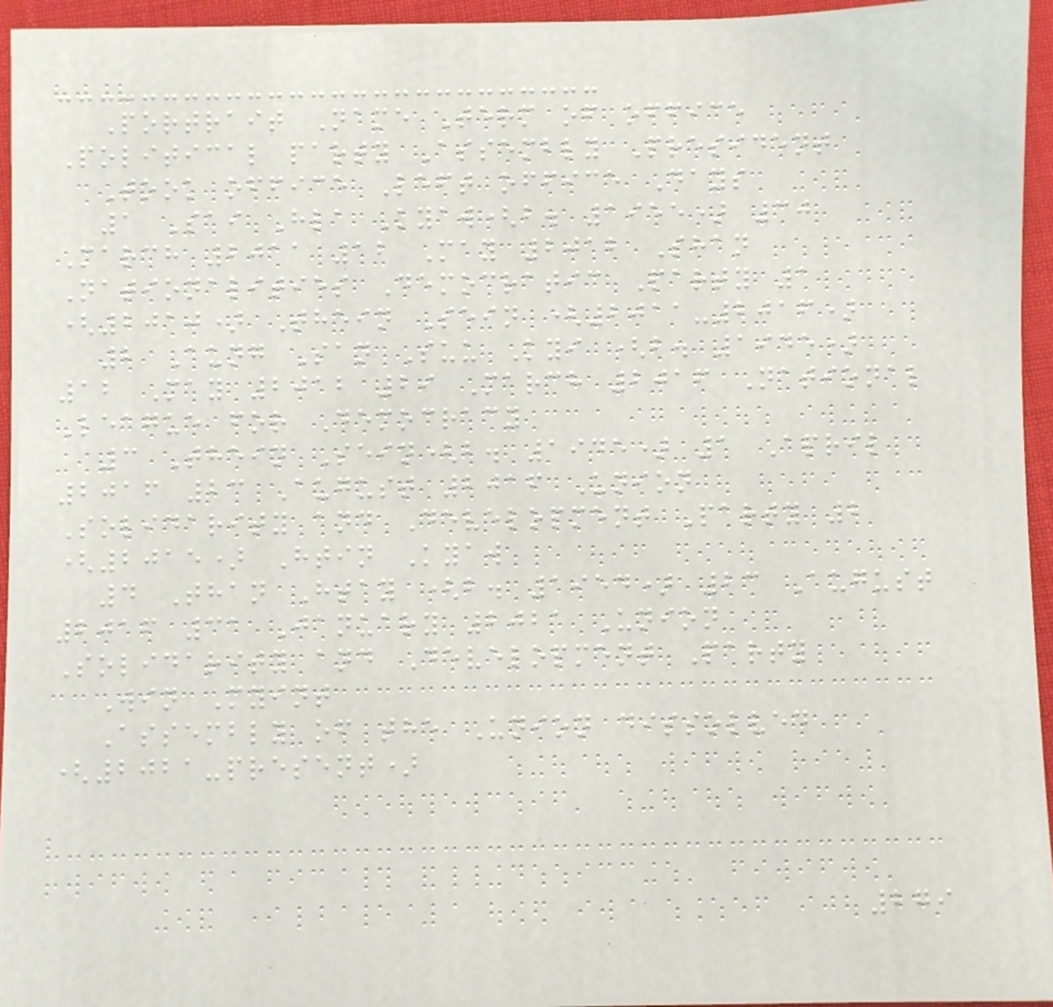Portrait Name Term of office
Political party Assembly President
Took office Left office Days
1 Sai Hla Kyaw(b. 1955) 30
March 2011 12 May 2012 Shan
Nationalities Democratic Party 1
(2010) Thein Sein (2011-2016)
2 Aung San Suu Kyi (b. 1945)
12 May 2012 29 March 2016 National
League for Democracy
3 Thein Sein(b. 1945) 1 April
2016 23 August 2016 Union
Solidarity and Development Party 2
(2015) Htin Kyaw
4 Than Htay (b. 1954) 23 August
2016 31 January 2021 Union
Solidarity and Development Party
Win Myint
Assembly of the Union dissolved
(2021-present)
279
